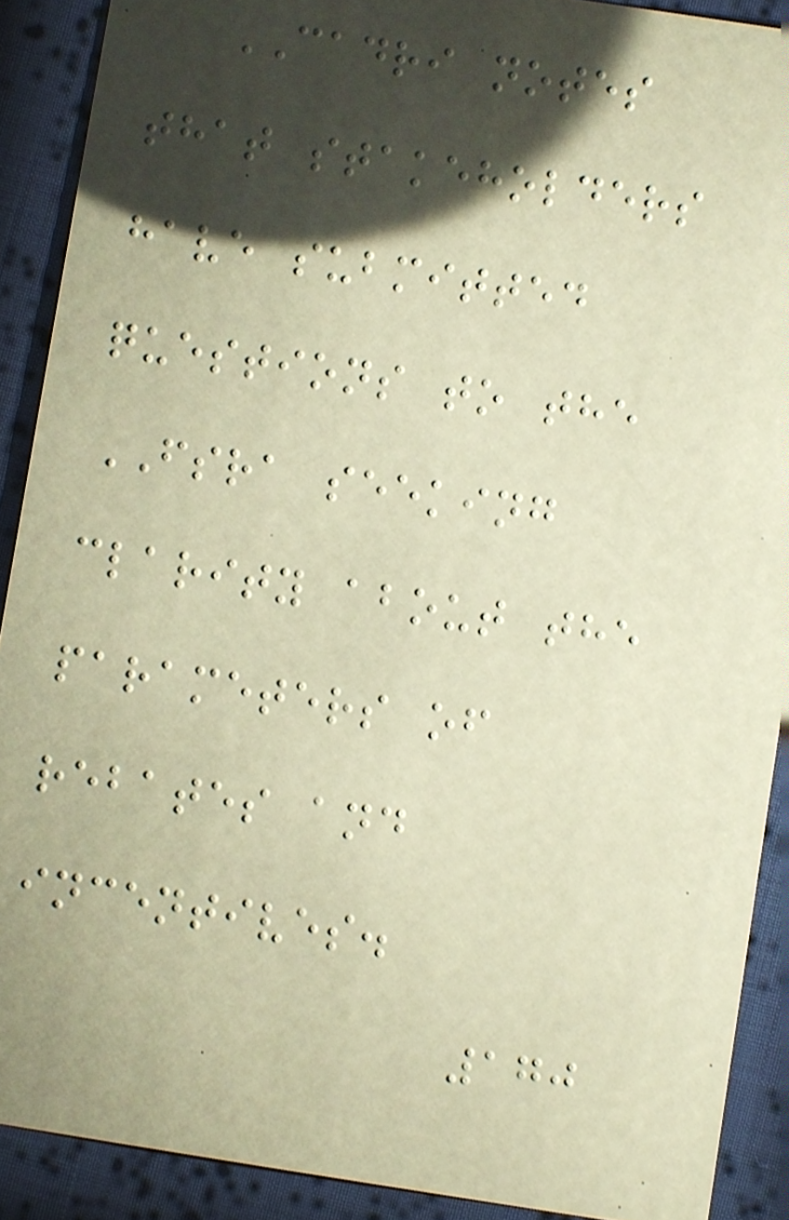CADRI notes
that stakeholders
have submitted
questions to the
FSRA seeking
clarity about the
parameters of
rebates and
incentives.
170
